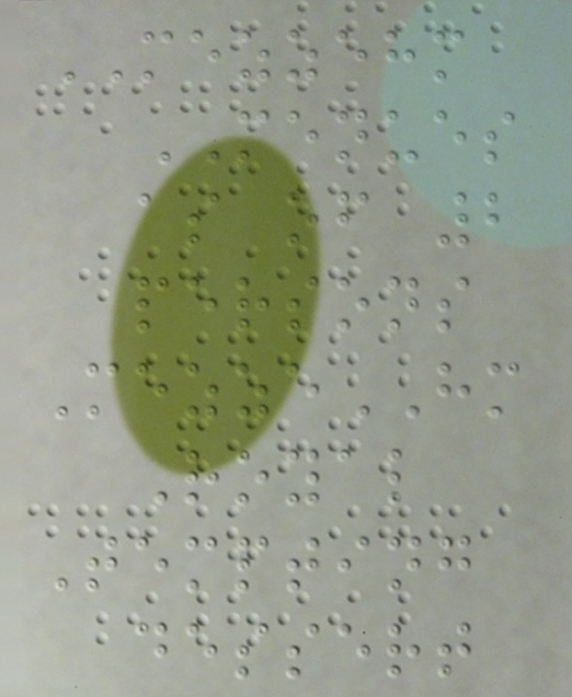MEZZEHM
MENUES
as of 2
persons
MezzeHM
Royal
Tempting
dessert
